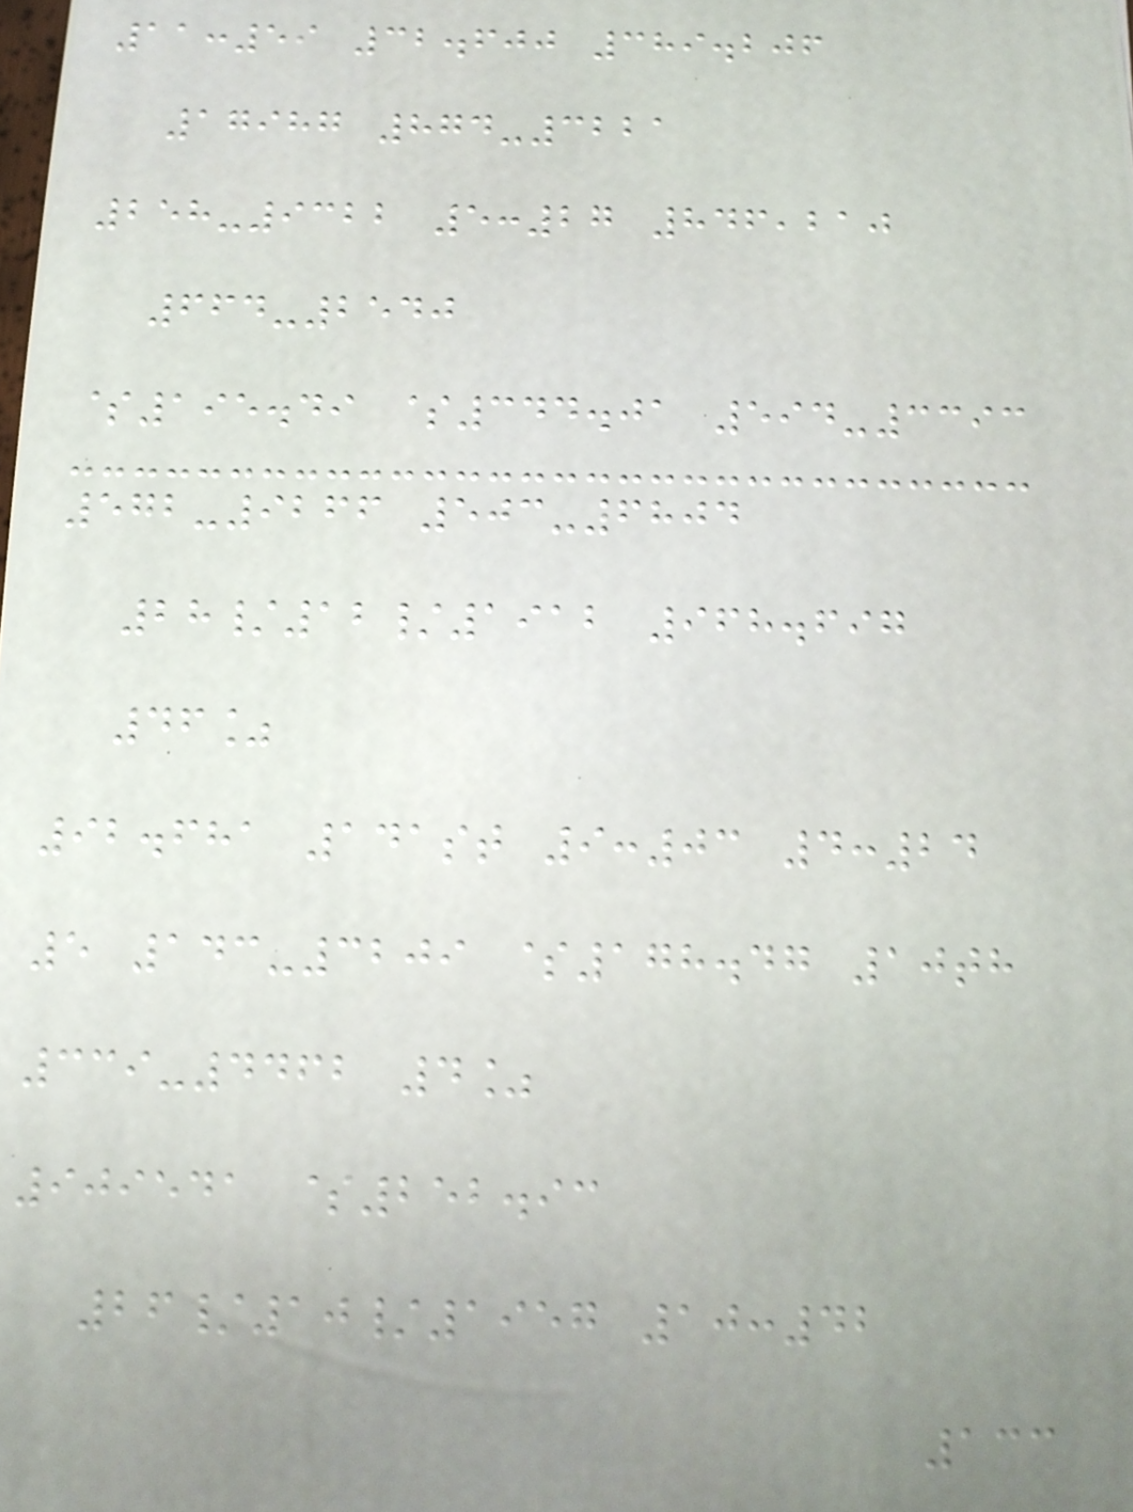11:59 32.600 389.206
17987 874-3221
258-9322 5:27 846,210
664-2540
$195.49 $344.01 594-3393
572-9266 503-6804
28/12/1912 968.697
46%
92.681 141st 9:03 4:24
5 143-3209 $178.47 10th
339-4462 4%
909541 $252.93
26/10/1957 10:42
133
